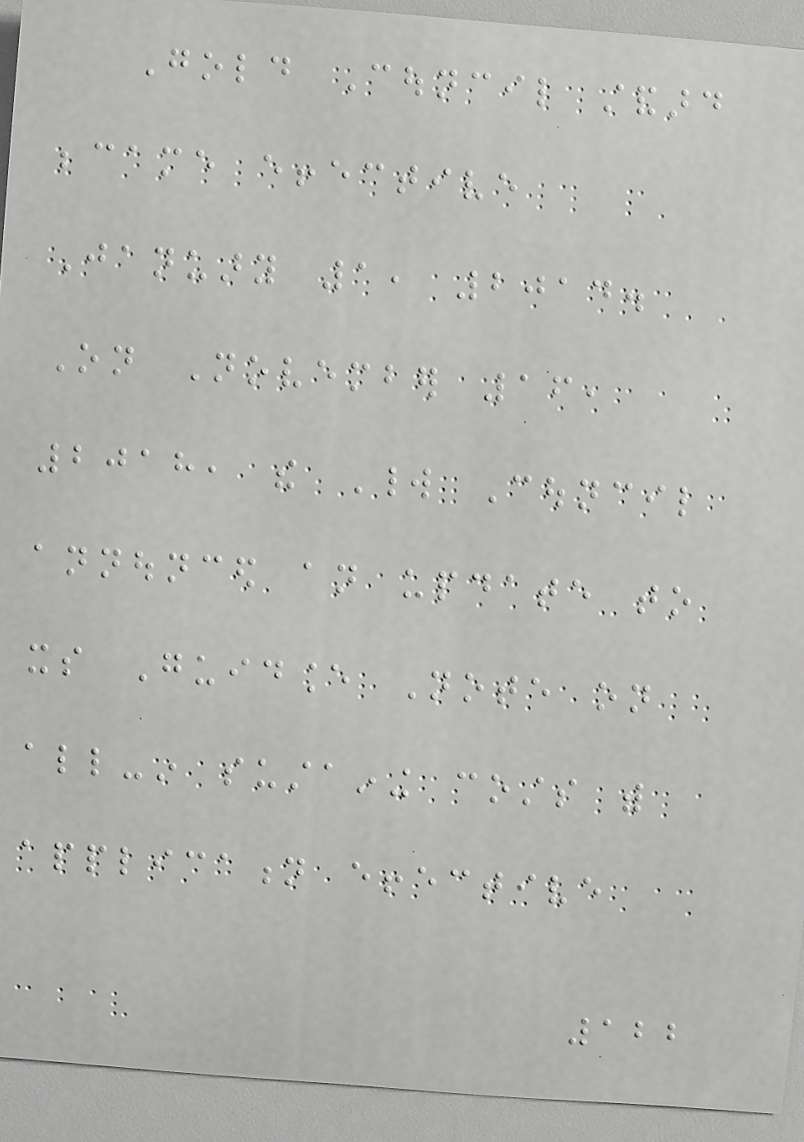Gold Council standard
became effective
January 1, 2014.
On November 16,
2018, the World Council
announced an update to
its Guidance Note on
all-in sustaining costs with
application effective
122
